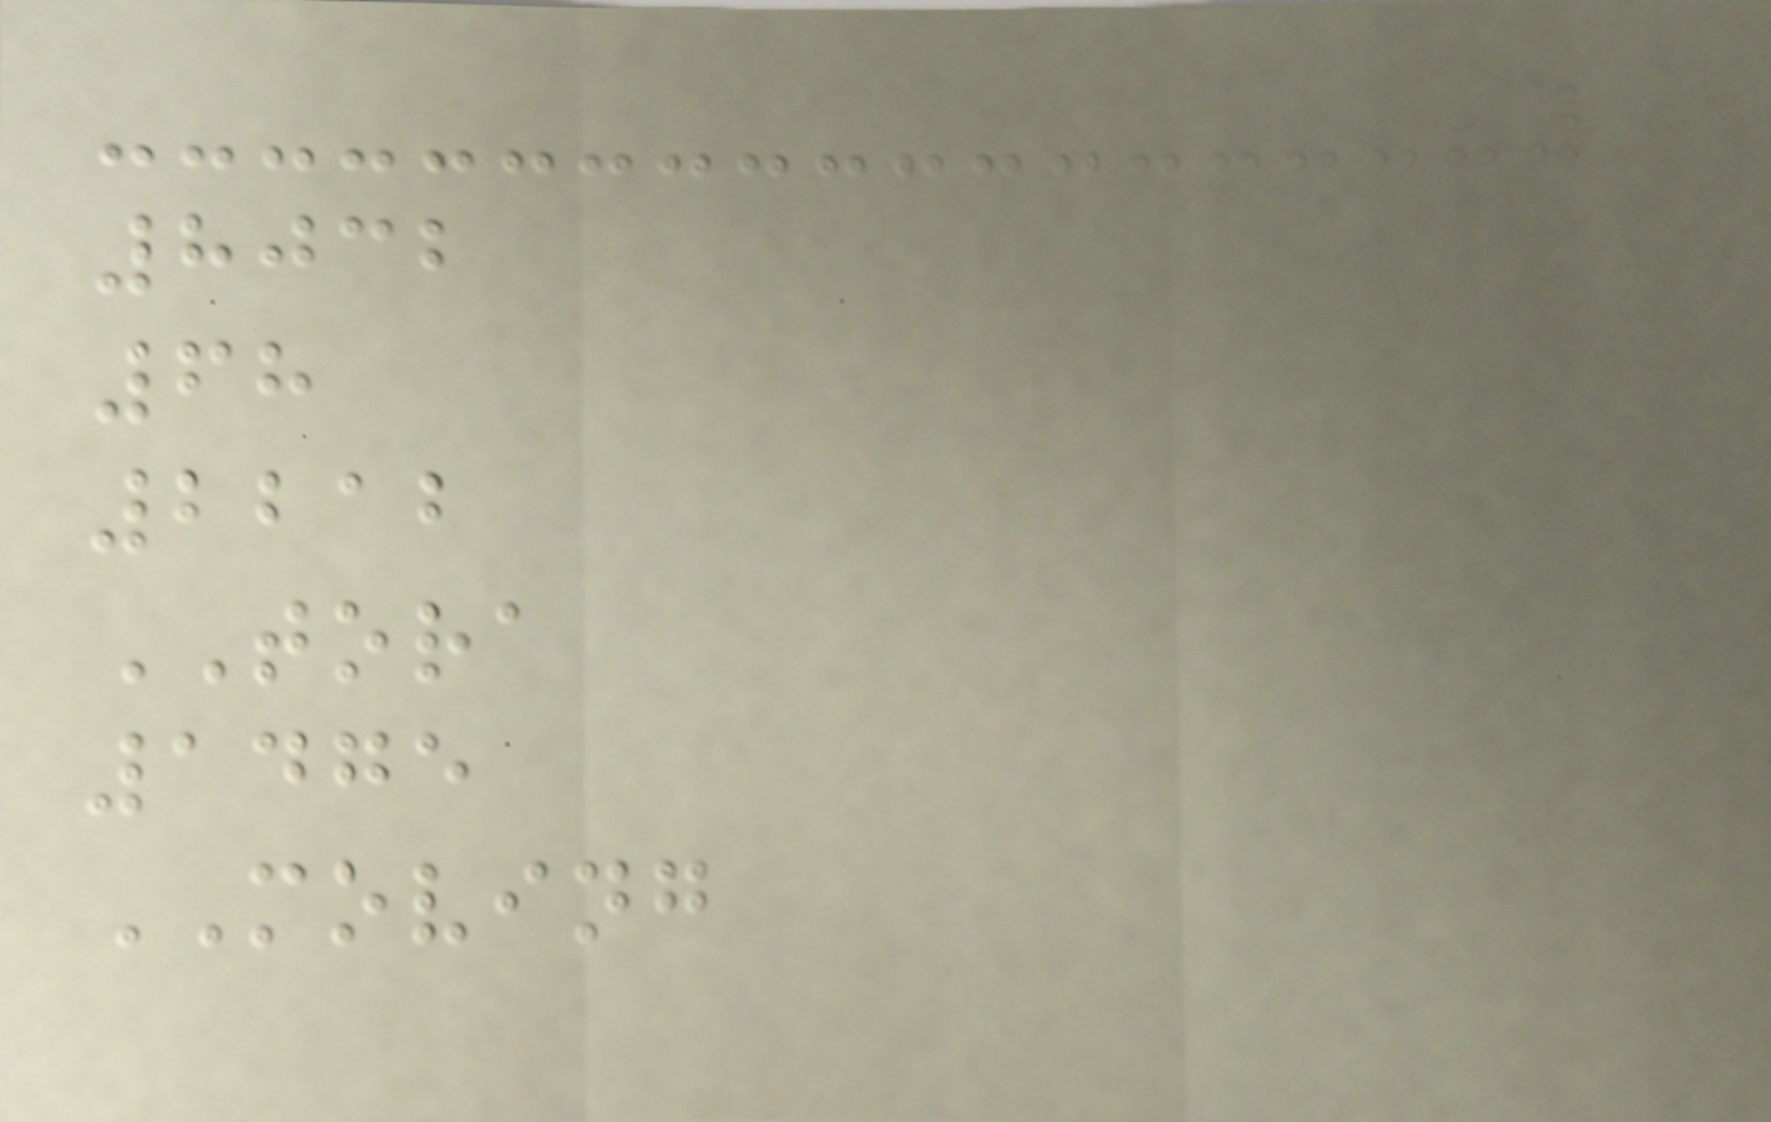8032
68
2212
TORA
1475
MOVING
